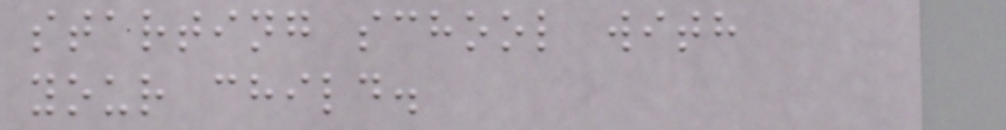starting school with
your child.
